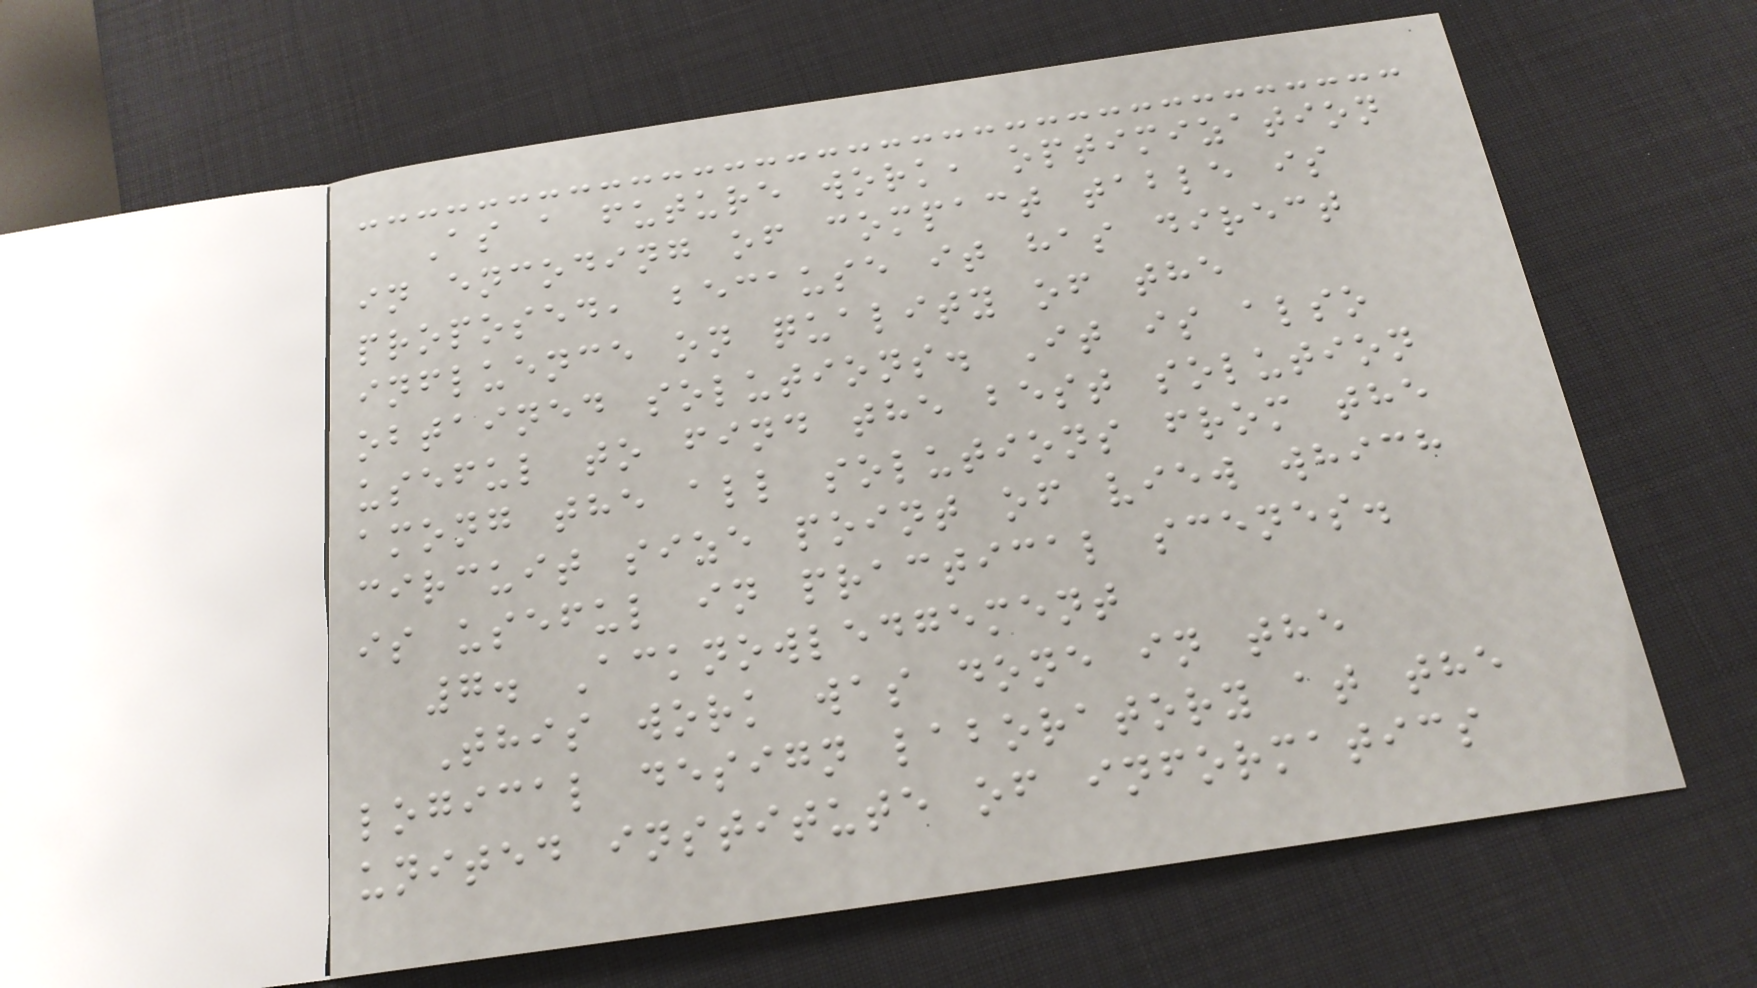As a future work, optimization
in encoding of compact table is
proposed, because it has direct
influence on quality of the
obtained solutions. It is also
useful to find the best solution
among the all solutions from the
circuit size point of view which
is useful in practical scenes.
7. Acknowledgement
This work was done in the
logical design laboratory at the
united institute of informatics
